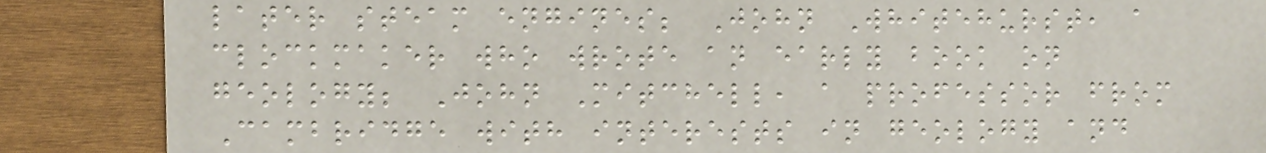later steam engines; John Whitehurst, a
clockmaker who wrote an early book on
geology; John Mitchell, a professor from
Cambridge with interests in geology and
